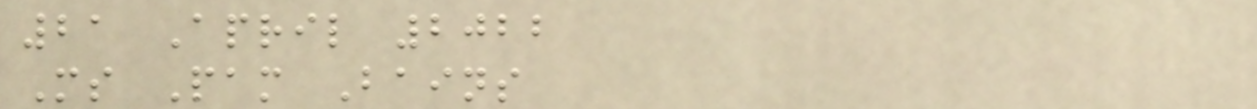21 April 2022
Ms Pam Bains
